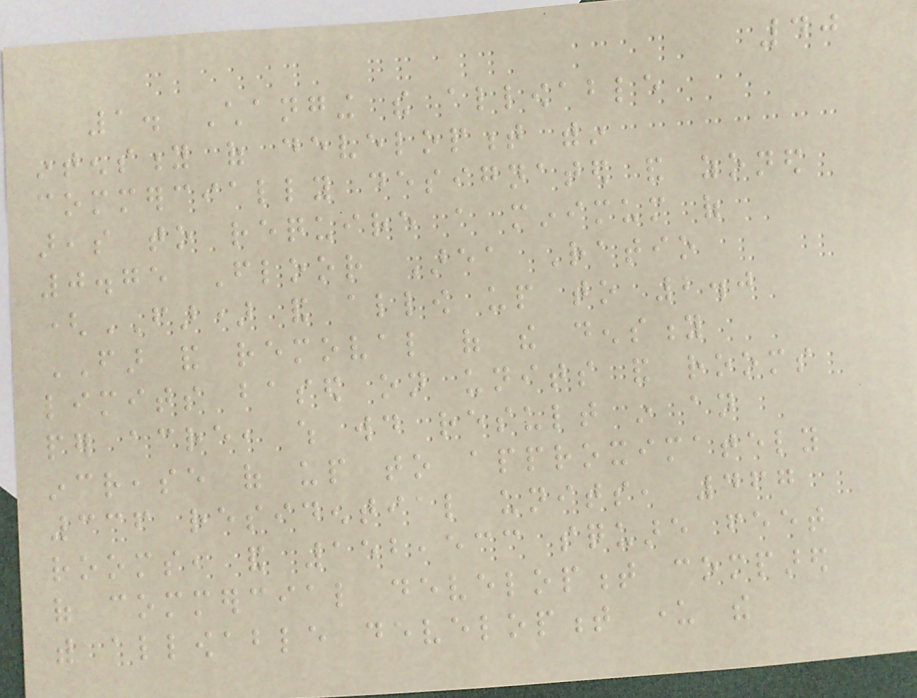40
1. Changing the allowable
intensity of development within
commercially designated and zoned
areas to require a minimum of
0.75 Floor Area Ratio
(FAR) and allow up to 2.0
FAR and removal of the density
limits based on units and rooms
per acre, which would result in an
increase of up to approximately
336 residential units, 467
rooms, and 152,533 square feet
of commercial development compared
with allowable development under the
